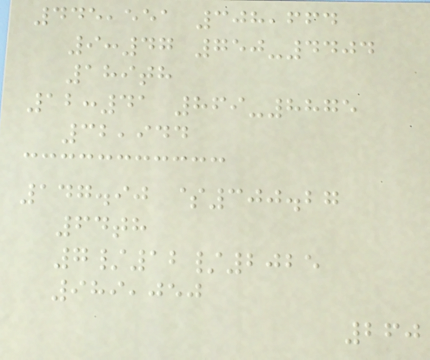445,551 308,664
9:47 750-4404
189th
12:41 869-8875
32,944
147.90 $300.27
64th
7/12/2025
989,050
260
